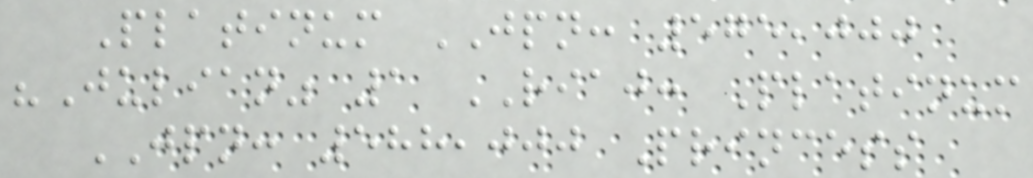Platinum JPN: 575,000
"Julian" 1 RIAJ: Platinum
JPN: 588,000 Princess
